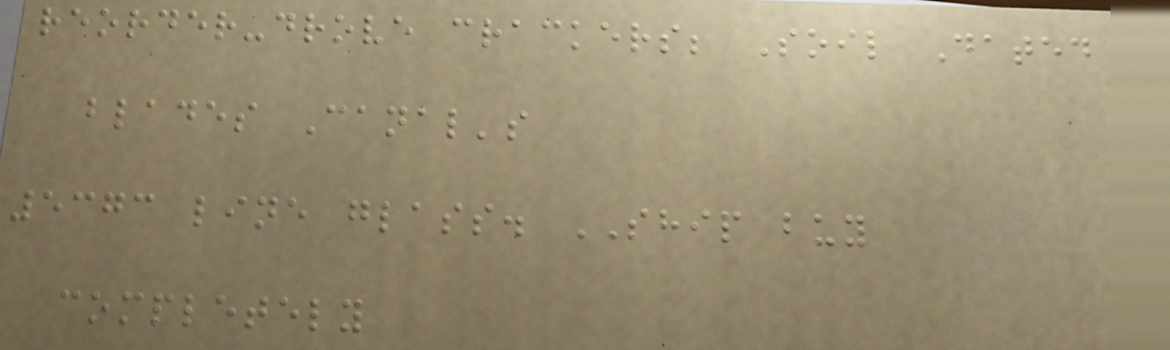reorder-drove crackers; Soil Dated
blades Canal's
5373 line glass. SHIP buy
completely
